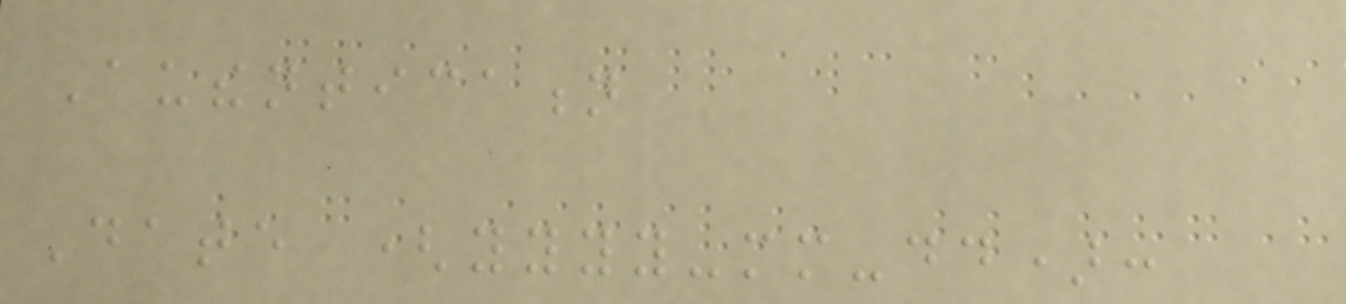Authentication
Date (yyyy-mm-dd):
